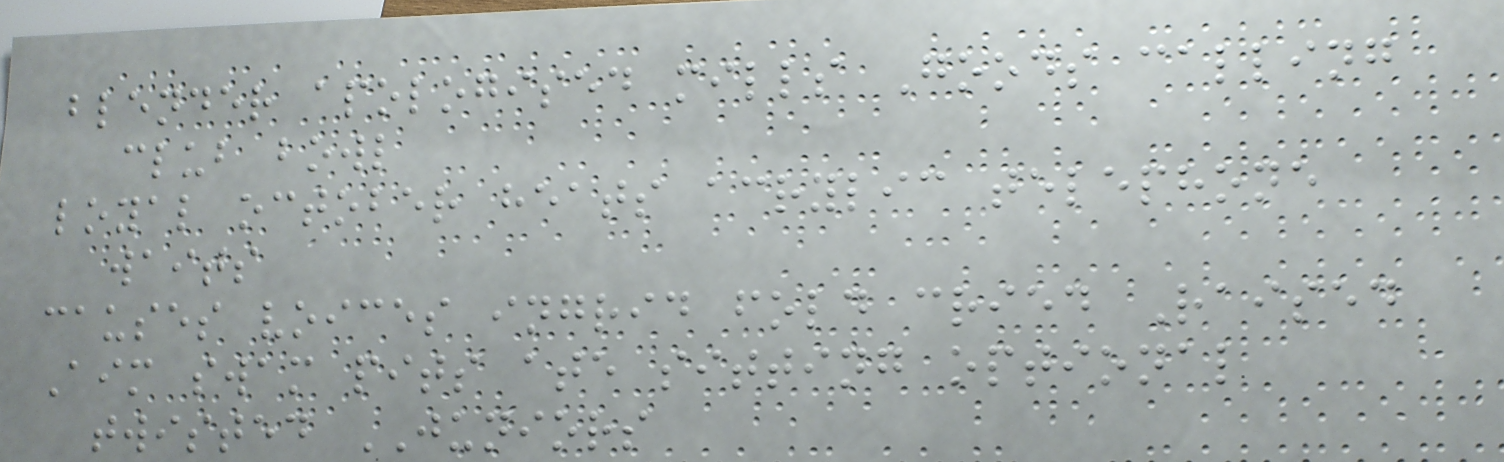blender apologised mills Goods calling
club bowl
loyal october heats acrylic telephone
waits
causes voices ingrid fold cried Raised
Aim swam pits ate sitting optional
twisted JUNIORS
